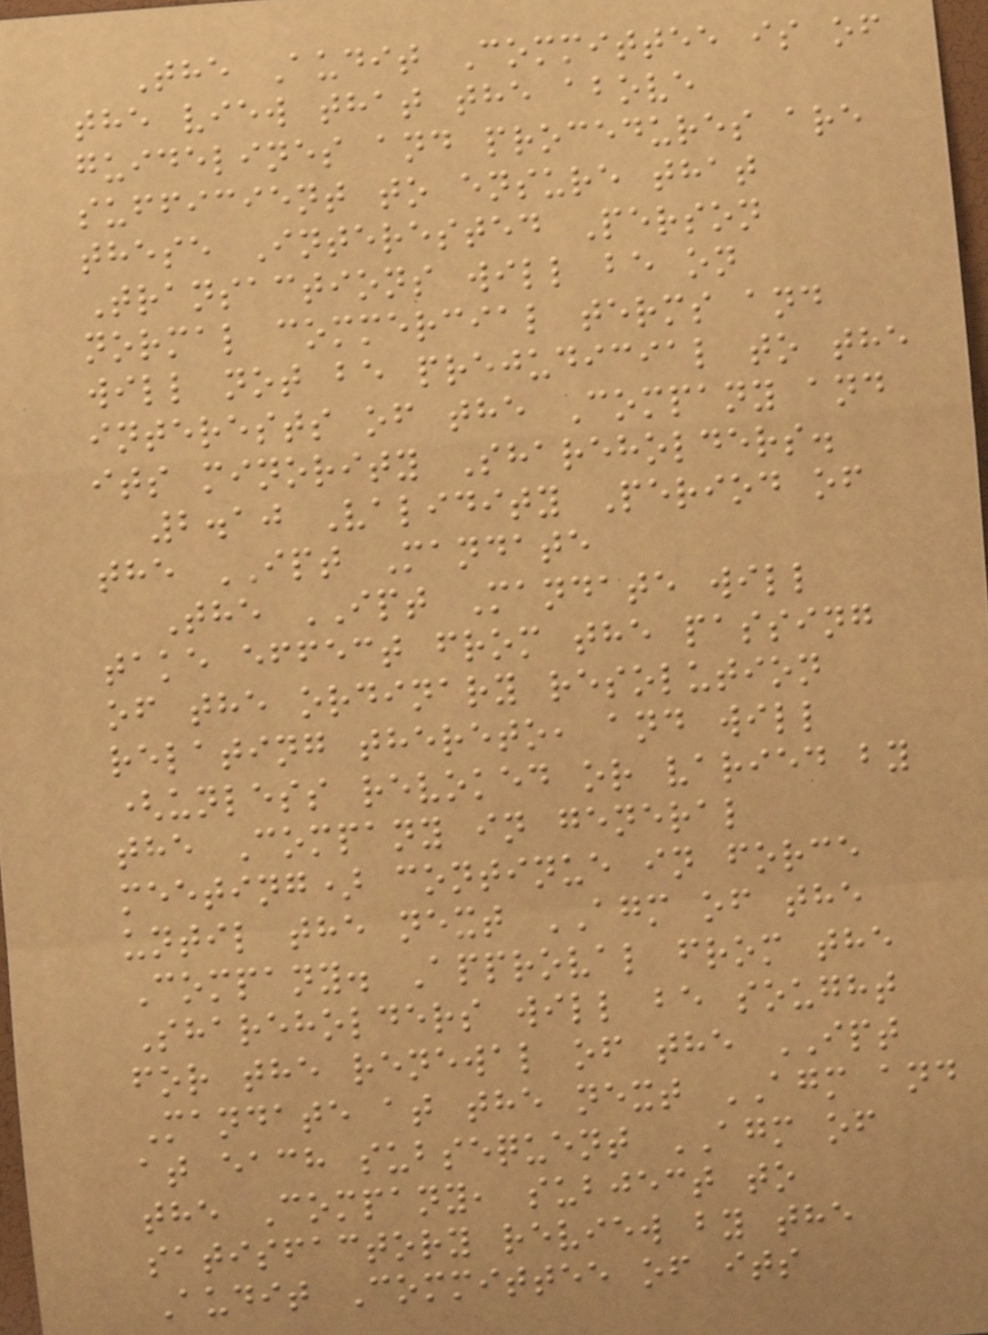The Audit Committee is of
the view that the above
guidelines and procedures are
sufficient to ensure that
these Interested Person
Transactions will be on
normal commercial terms and
will not be prejudicial to the
interests of the Company and
its minority Shareholders.
2.10 Validity Period of
the IPT Mandate
The IPT Mandate will
take effect from the passing
of the ordinary resolution
relating thereto, and will
(unless revoked or varied by
the Company in general
meeting) continue in force
until the next AGM of the
Company. Approval from the
Shareholders will be sought
for the renewal of the IPT
Mandate at the next AGM and
at each subsequent AGM of
the Company, subject to
satisfactory review by the
Audit Committee of its
